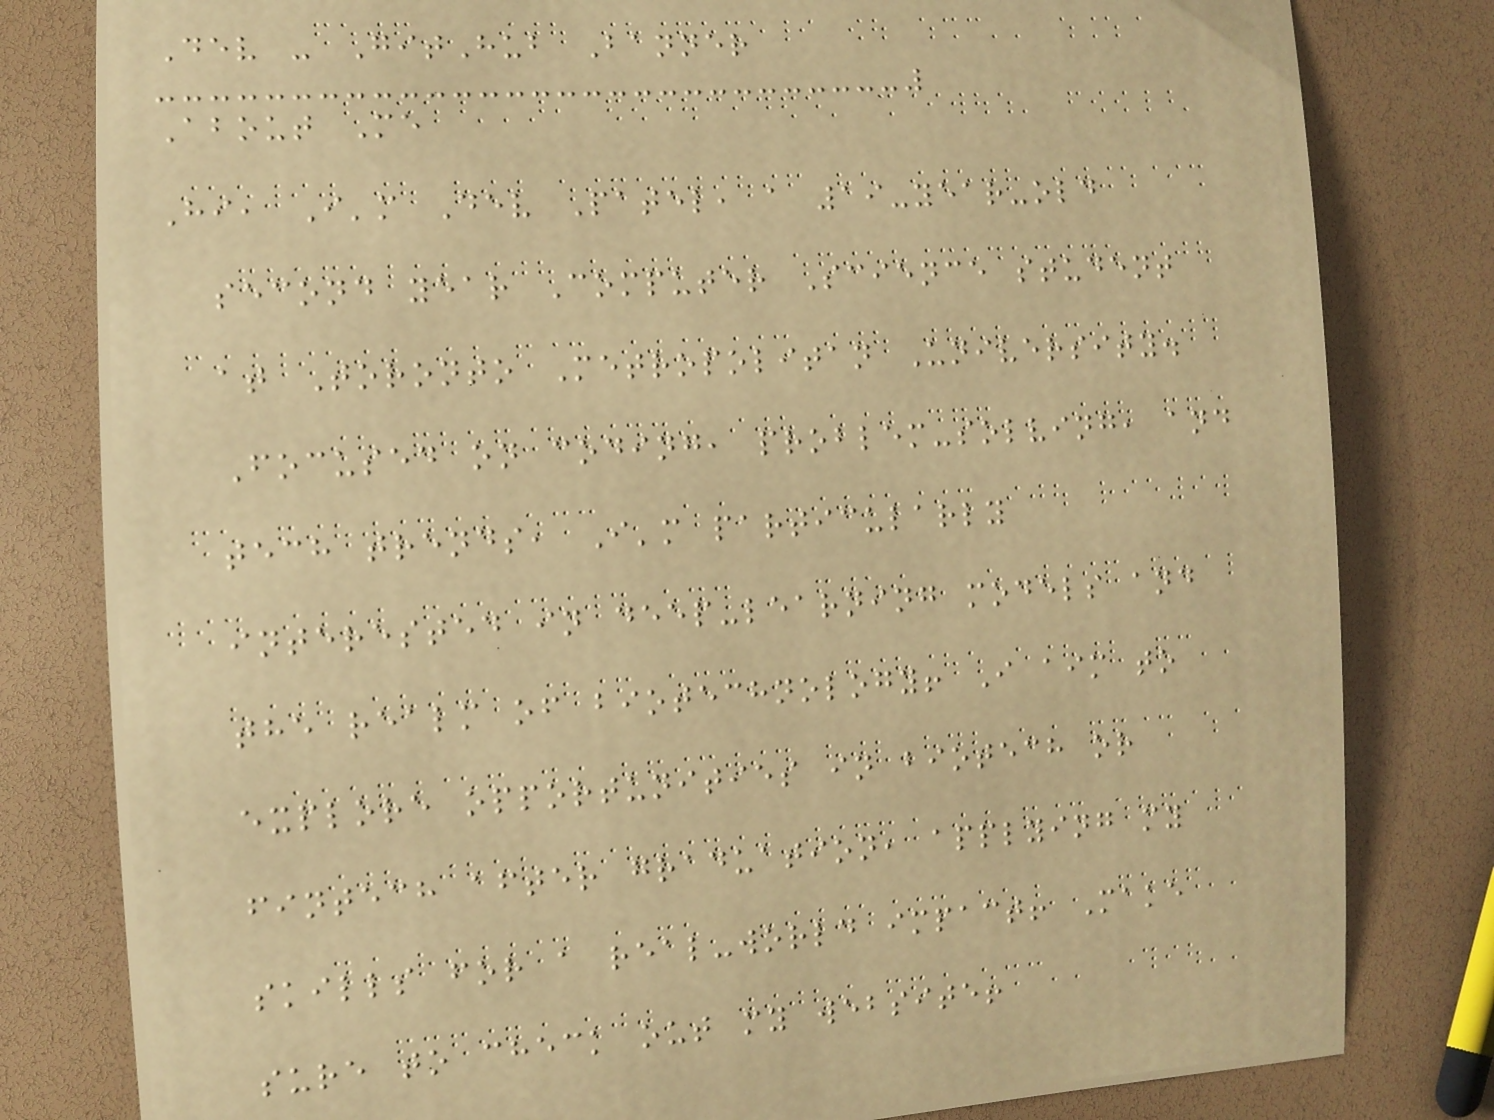Dev - GitHub Banner
About Me
Hi, I'm Dev Patel, a 19-year-old
second year Computer Science student
at Toronto Metropolitan University.
Focused on coding, problem-solving, and
tech trends, I'm particularly
interested in deep-learning models and
the realm of biotechnology! I aim to
explore opportunities in biotech or
fintech after graduation, applying my
skills for a real-world impact! Make
sure to check out my website!
